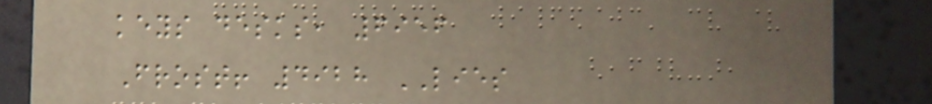keys desks, 6956
Frost! 4928 LIES
